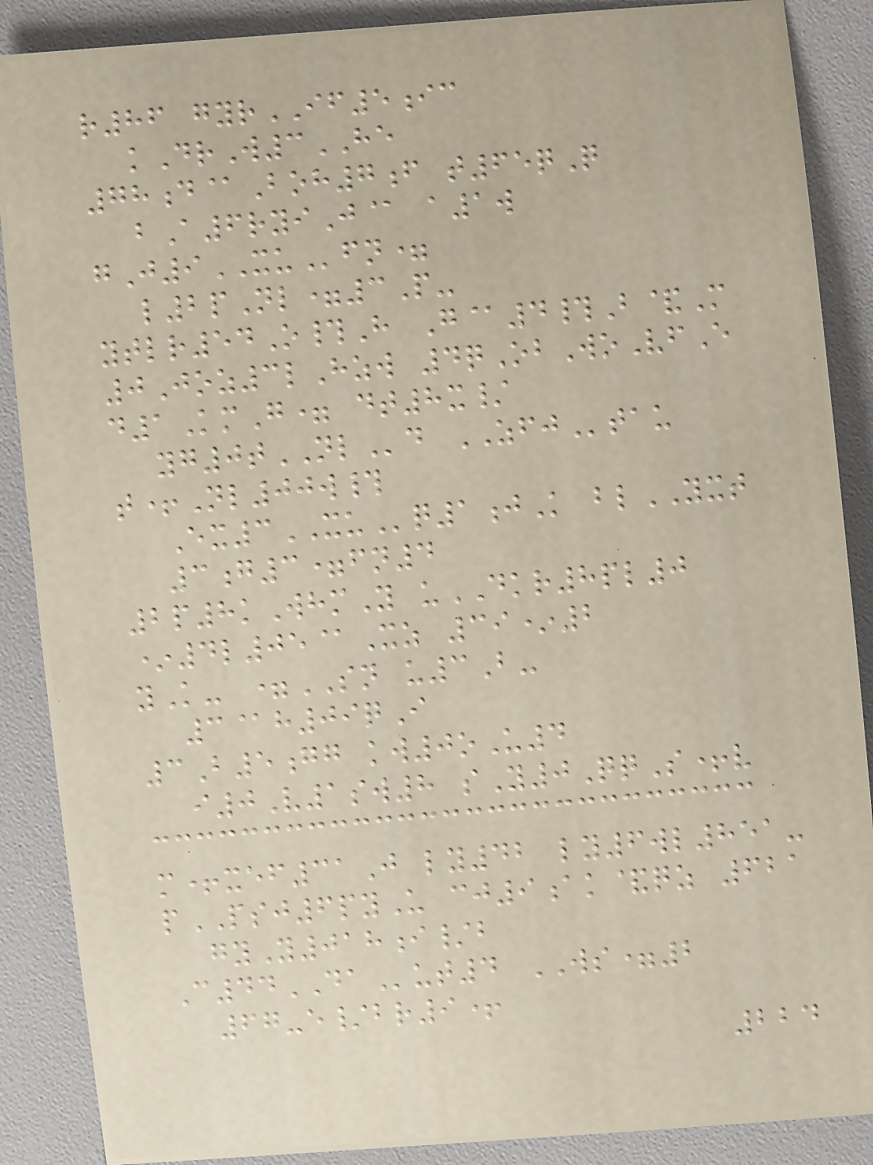r86 gyrIF5ic
kDrW3HE
78d@Boh7f t65qQ
bA6ryiJ@ a1w
gJ9XUfn=
l2pNl=3P-
ytlr54O#H G@4#B&M
0Joz3lHzw 4qObWoVfE
d1KmG= dt8x/
yg0tNLd ZFJtau
t+Nl00w#
Ex3XUq1jK blYXT
3g3=fn4
2p8kWhmY uDKR8pl0
*4l05@Xz 39*2
yK- =SN u3B-
3@h09qI
3B5gg kw0oU4
i0V1sw8 sY0QqS+v
m+xef31J ly42 ly6wl851-
pPSJ6pyU cj9ak&qz 621
gyY018i/b
C44DAut4 WS=2
67-e/br9+
224
